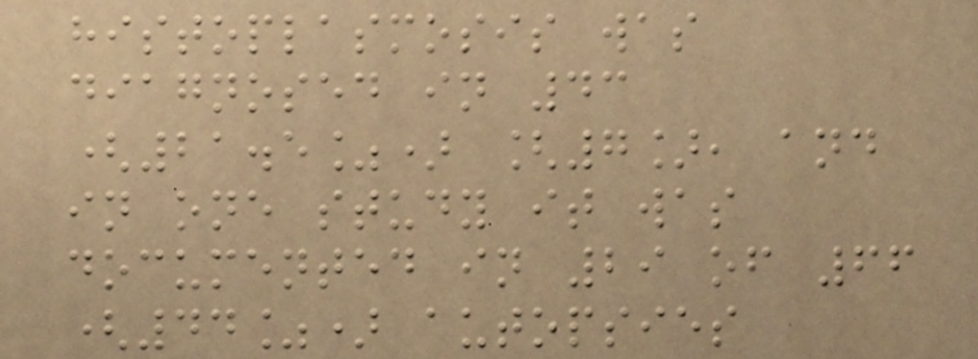histoplasmosis was
diagnosed in 43
(21.5%) [7], and
in one study it was
documented in 29 of 66
(44%) autopsies
